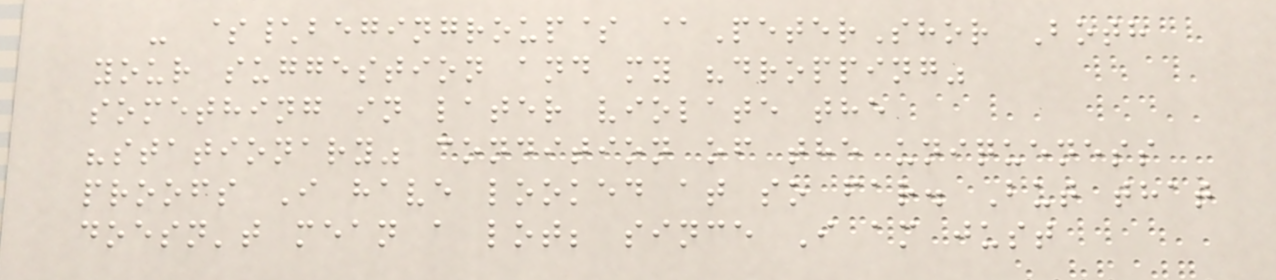- $\begingroup$ @PeterShor Both
your suggestion and my "dropping"
something in later violate the
"stationary" condition of the uniqueness
proofs I have looked at so far. But that
doesn't mean a lot; since I am just
